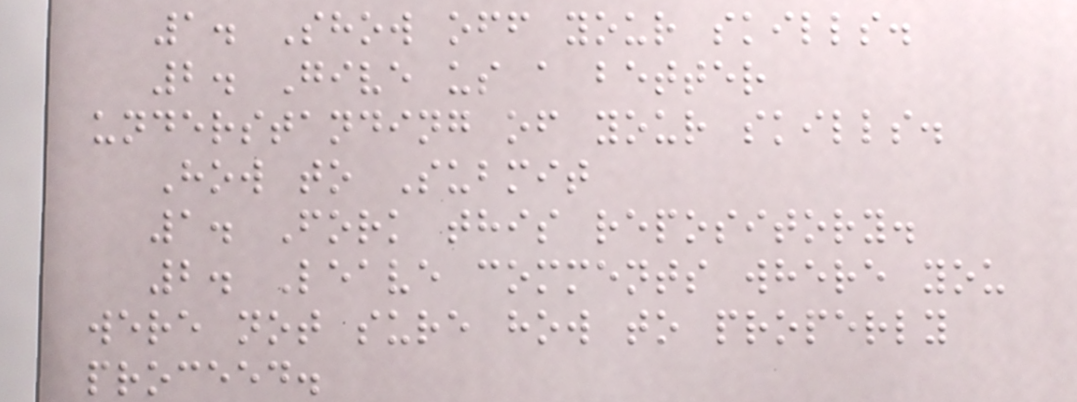1. Show off your skills.
2. Give us a better
understanding of your skills.
How to Submit
1. Fork this repository.
2. Leave comments where you
were not sure how to properly
proceed.
